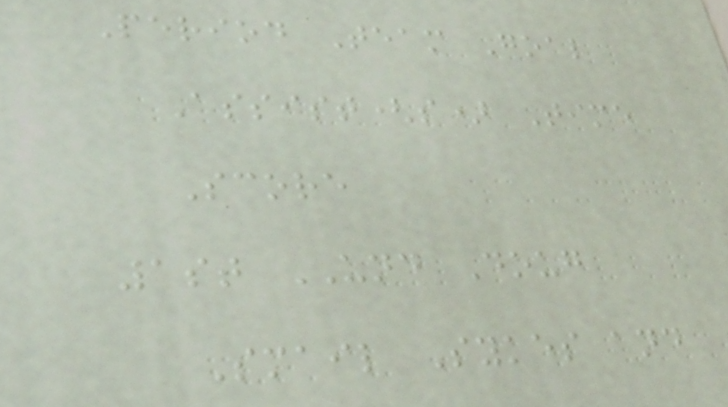Period Team Goal
Assist(s) Time
Score
1st UND Doug
Smail Sykes and
